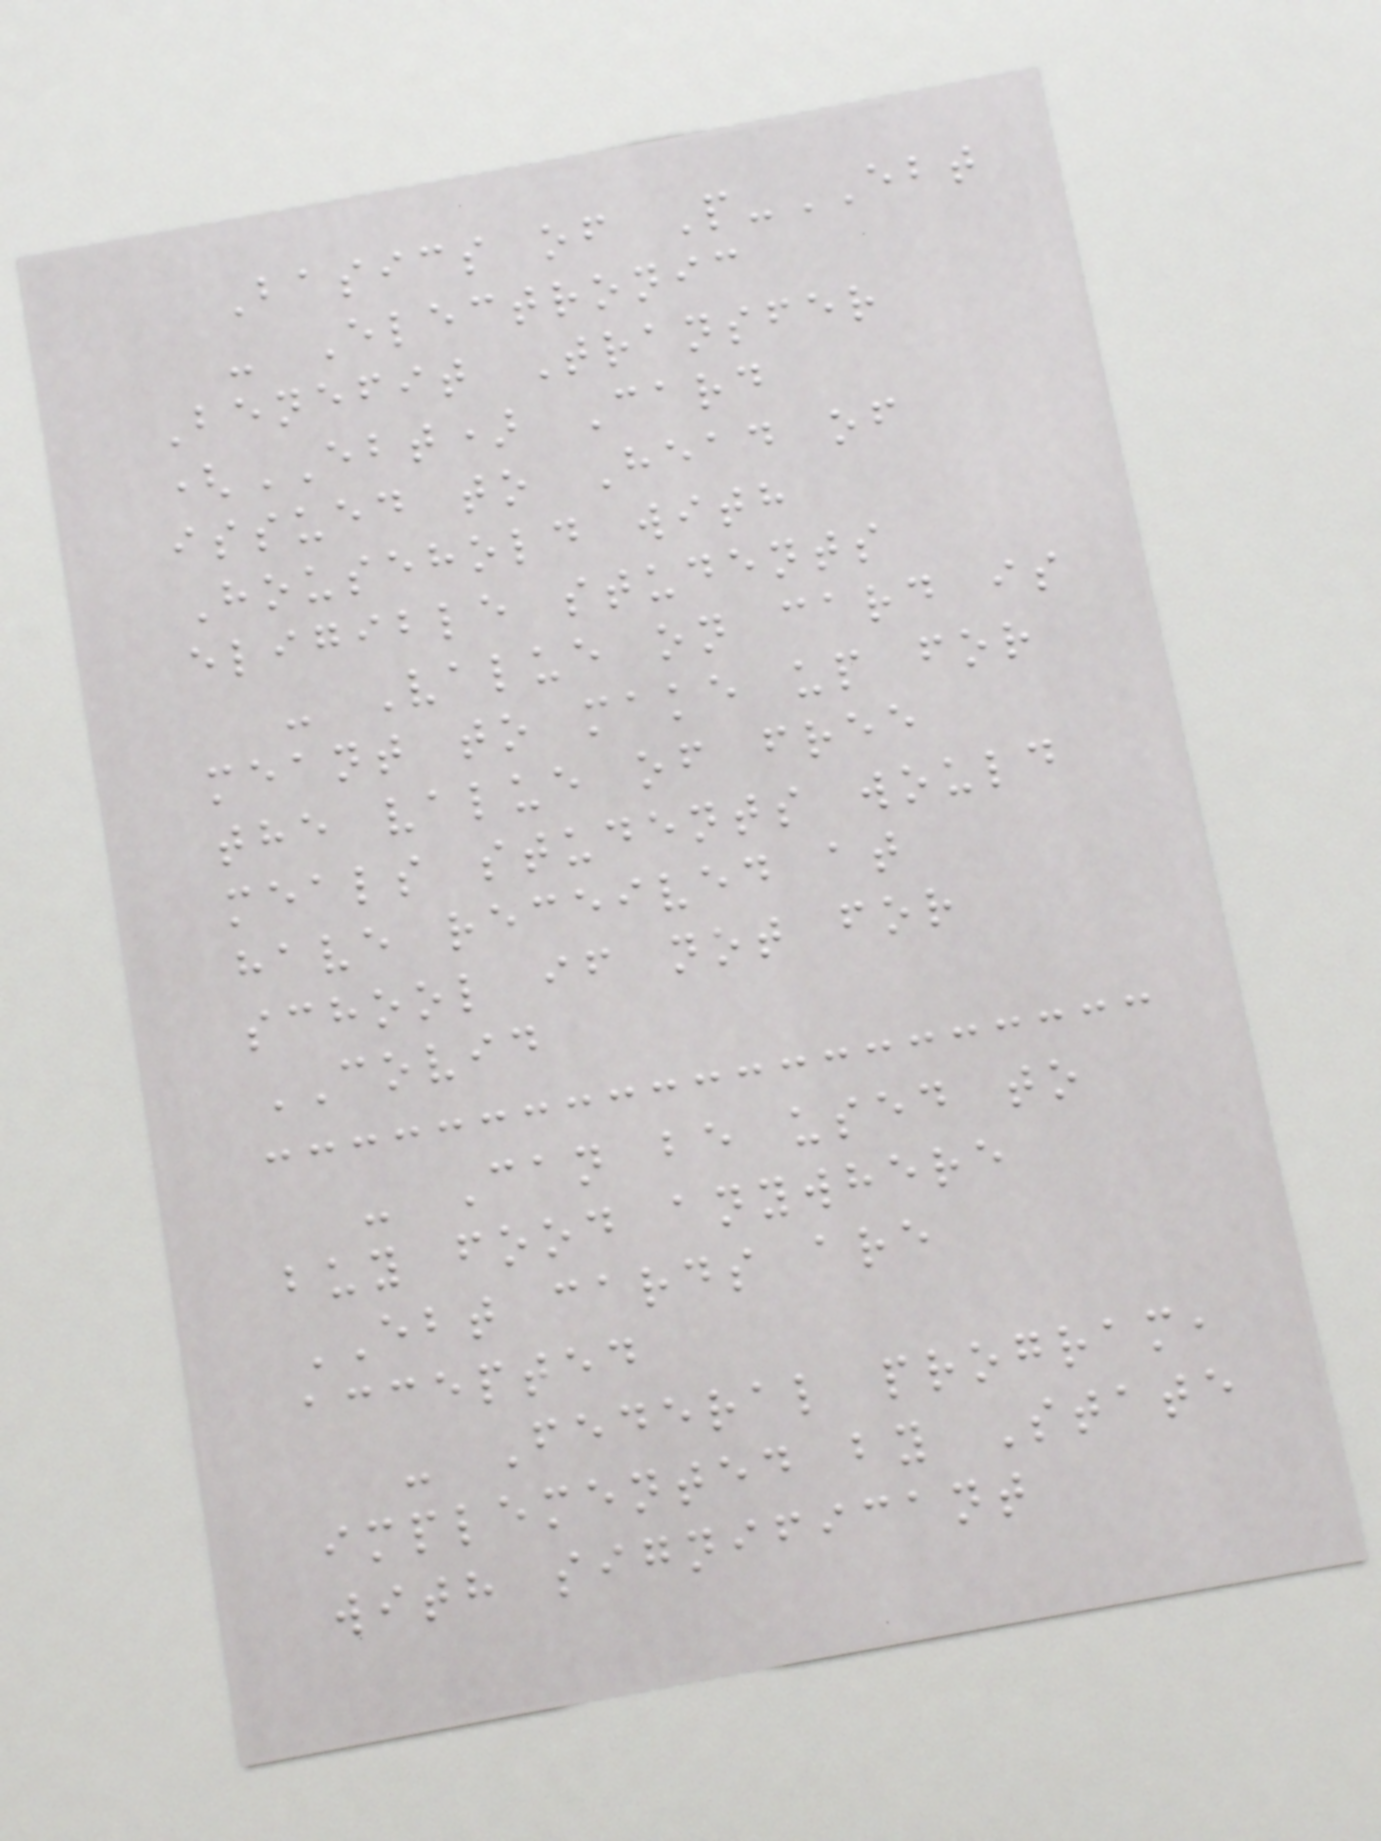Basics of P-EBT
- Electronic
Benefit Transfer
(EBT) Card
issued to Head of
Household with
eligible students
- Value on card is
meant to make up for
the value of free
meals students would
have received at
school if not for
COVID
- Can be used to
buy food anywhere
EBT cards are
accepted
- Federal program,
implemented by State
with significant
